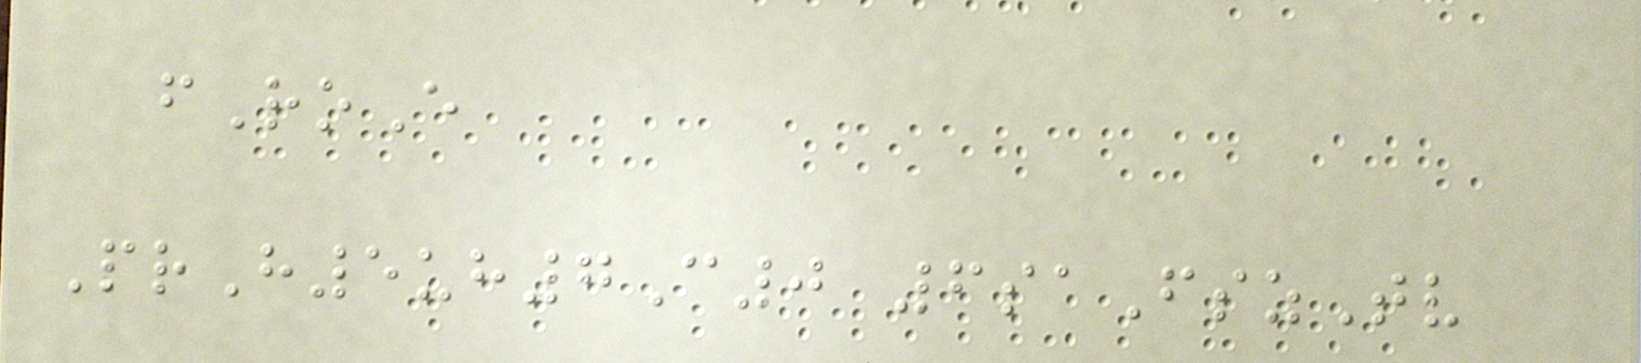fRoE
PrH5uh7C0 6saFszTv
